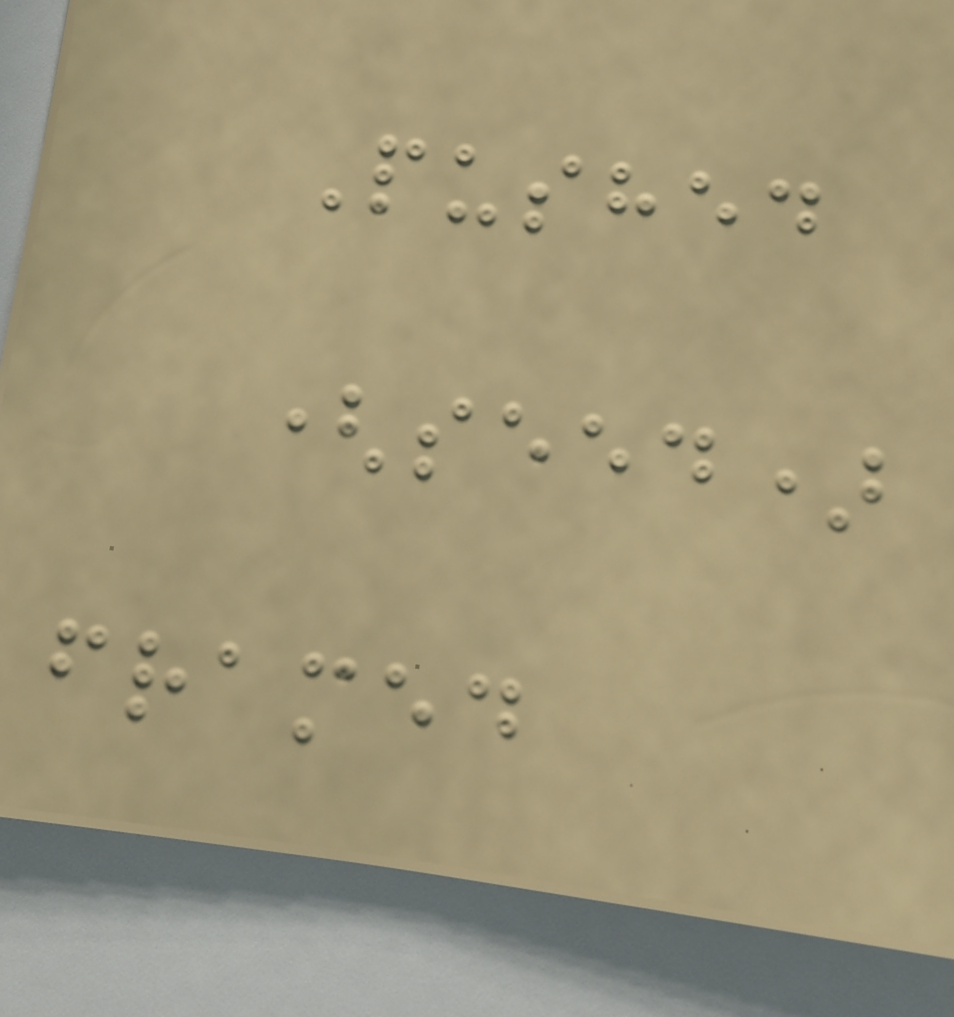Pushed
(seed)
framed
